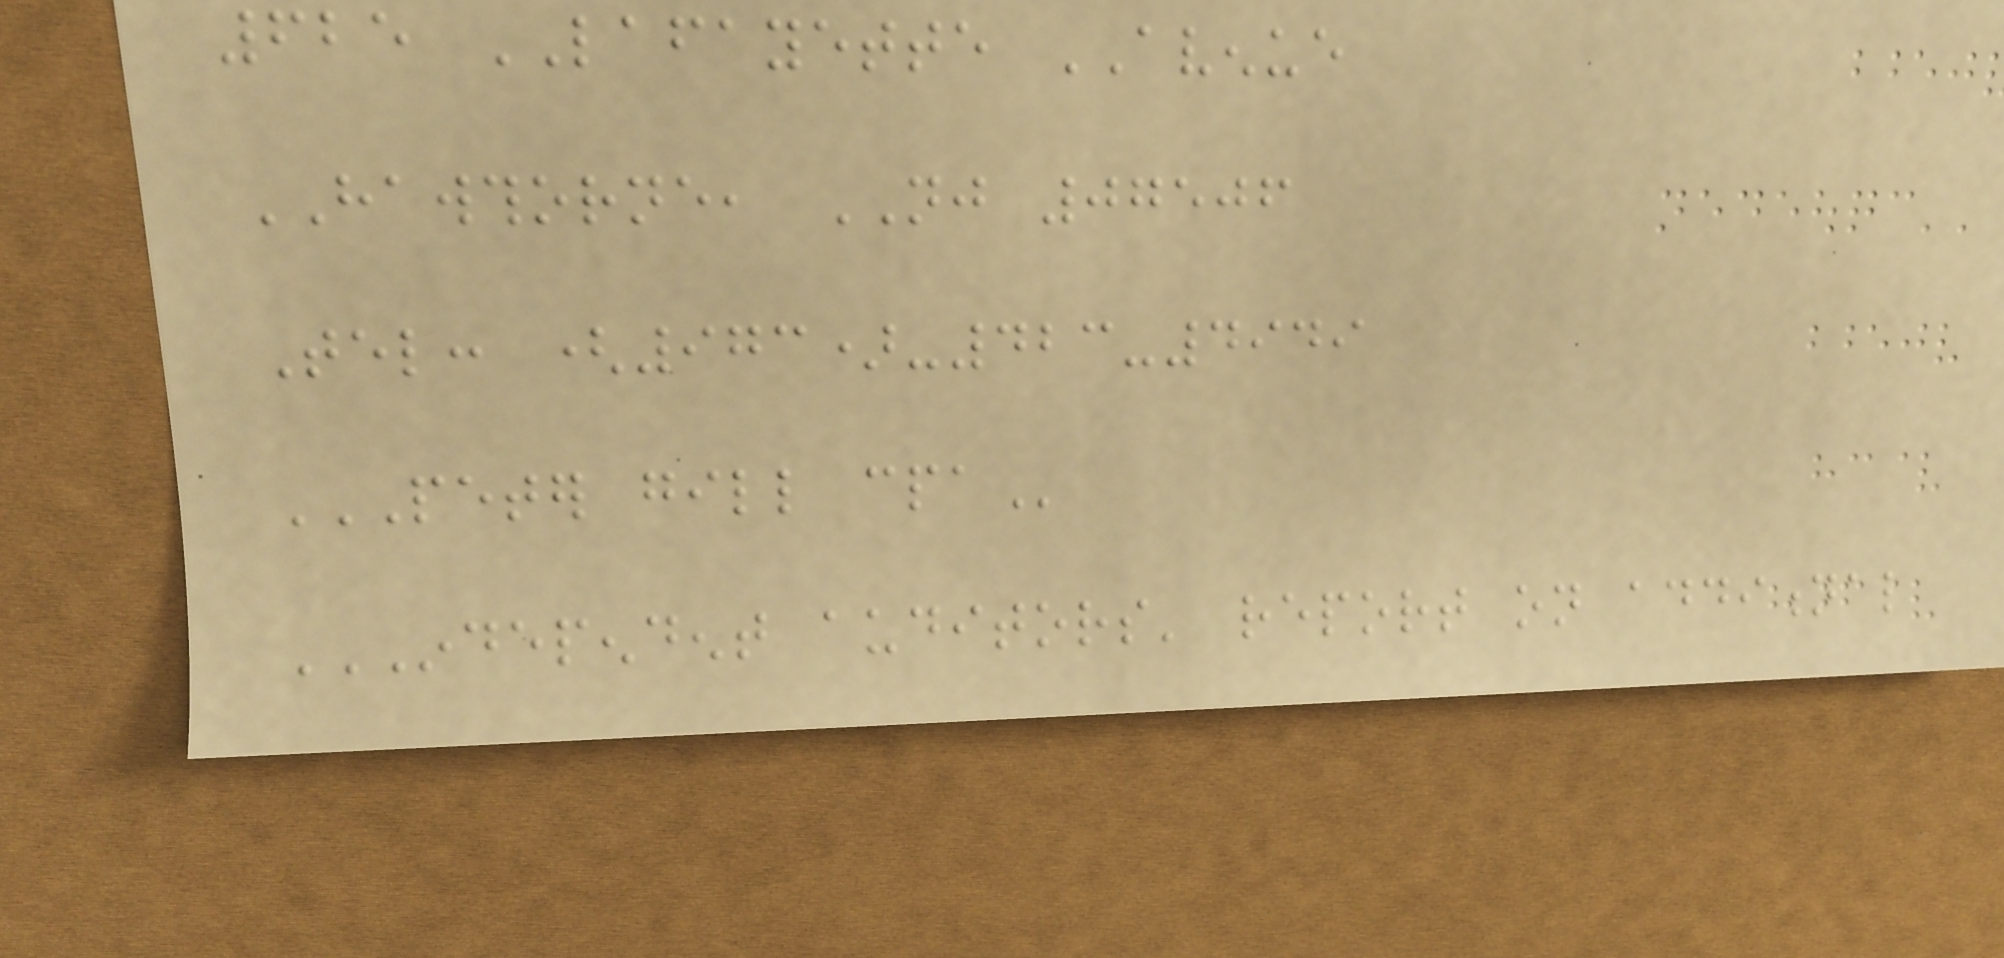625 LAFAYETTE AVENUE
HAWTHORNE, NJ 07506
Tel: (973)-423-4949
PETER GILL CPA
INDEPENDENT AUDITORS' REPORT ON ADDITIONAL
